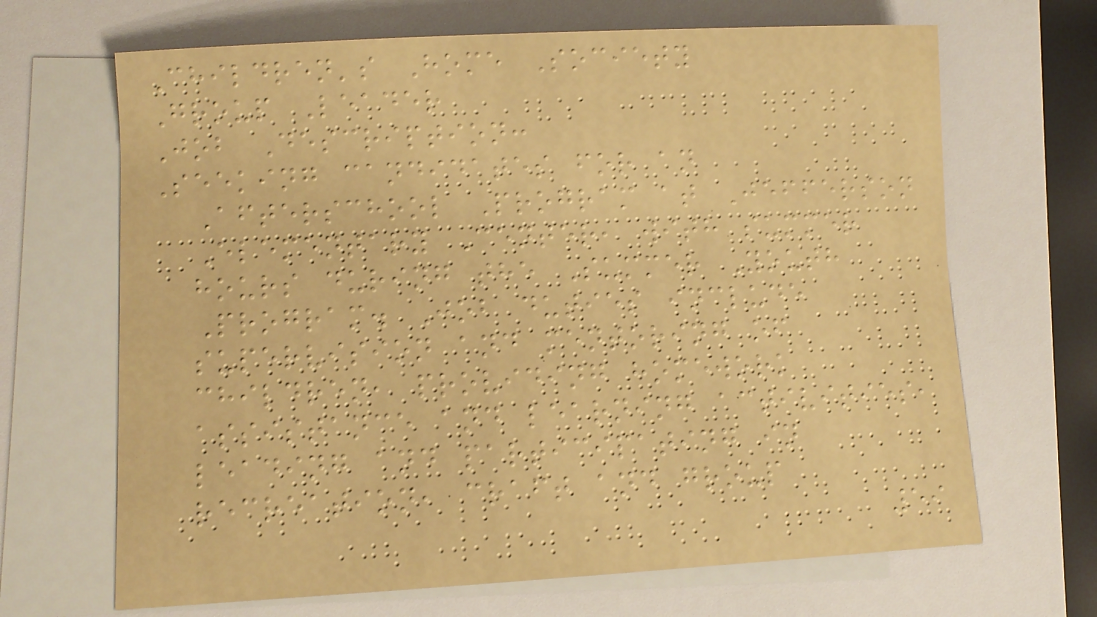Children's Home Society
Group Leader
Job Description:
Seeking candidates for an
Afterschool Program at Jefferson
Elementary Center, with summer
hours during the Summer Youth
Program. Job duties include
supervision and mentoring of
children, providing homework
assistance and learning activities,
leading and participating in
recreation, craft and group
59
